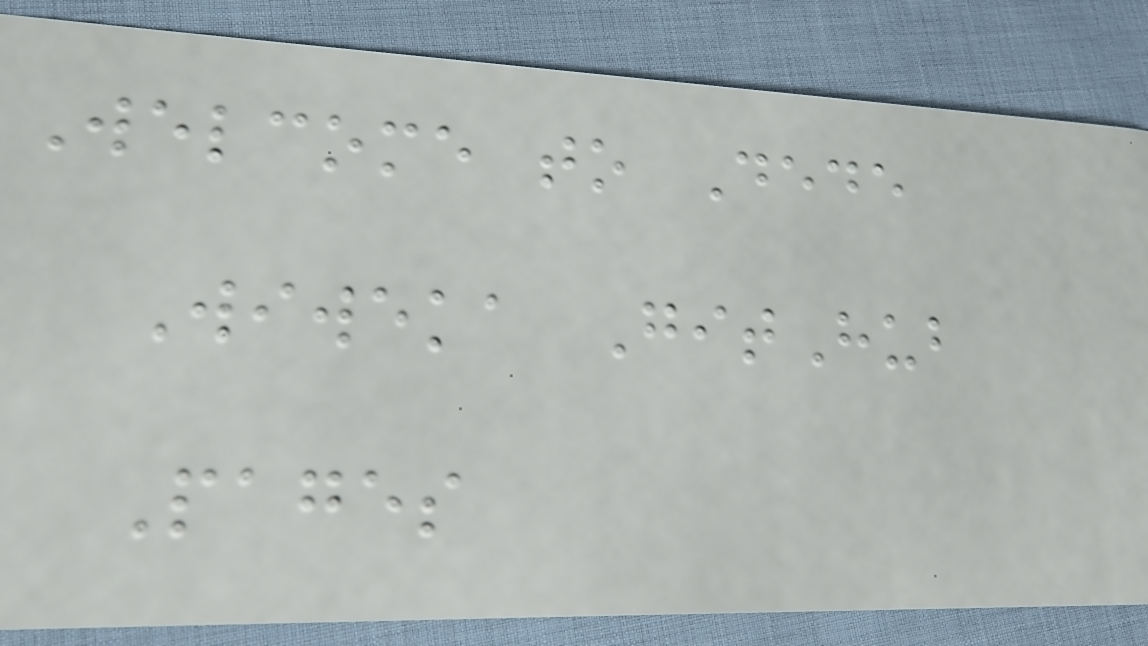Welcome to Dede
Wiweka GitHub
Pages
